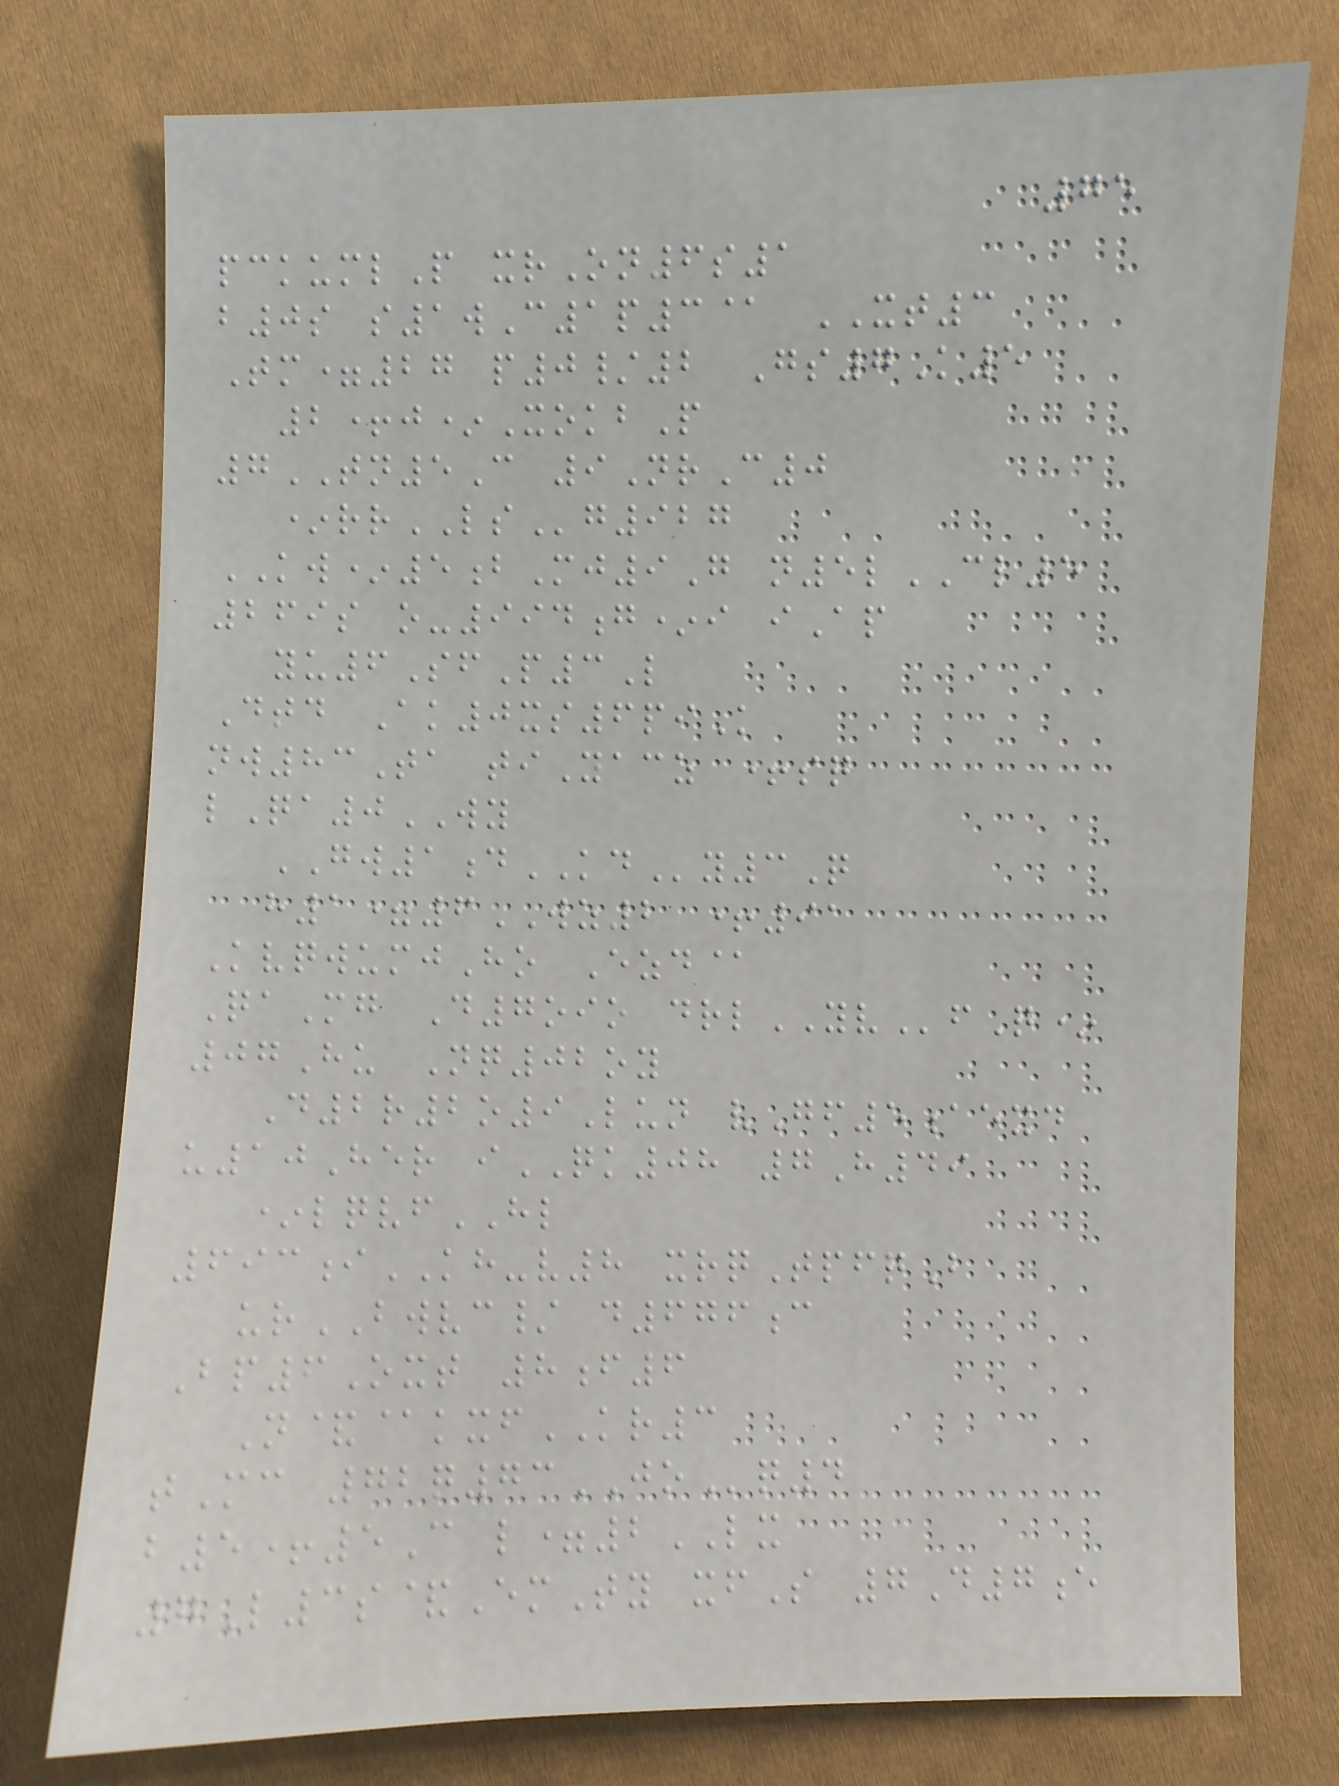75
pckumlP xrOn6s1
b0s s1wC1p3@ XT3
Tm=27 p0/2 Gs7K5
2+j*XokbP
7TN5C 9NrC0
*rrLSg927
KW*5bMj9G n5lCL5
269s o-994g*i iAp
yu6SfP3L
Dtd Ak0xs6piK
nw83Ta tiYacz +sq
lQa0WY
GW1dKDy3Q
h1=6WZ2 +91
KvqwumjHo Ezd@
QaMg D7oio drlYVfQ*
07Hu Nq02oy
D2r2o9Lun vGf5aexd
u10Her iQK08 7H49
*lqvfHL
693iKH-v8 xrqTpfqB
urBWVC/ d676c
Bp6Oxt 8f6
N&@kxfKR3
tMc 72q73JOq4
b5+5C l=2LX
7L3s&EmTy xfS 7D7e
